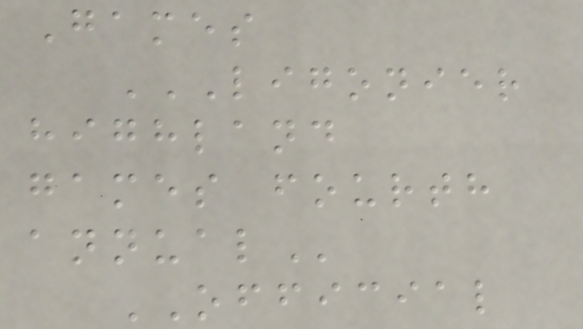Games
LIGONIER
HIGHLAND
GAMES FOURTH
ANNUAL
OFFICIAL
